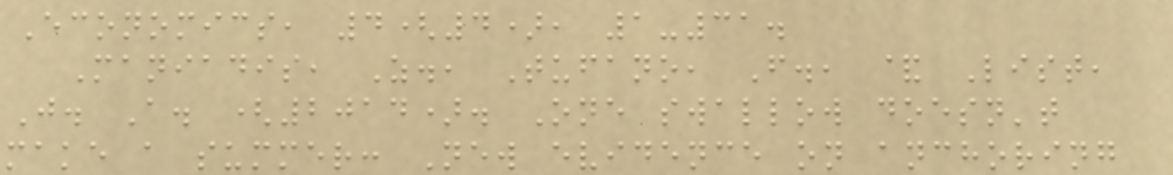Economics, 4(4), 1-31.
Maniadis, Z., Tufano, F., & List,
J. A. (2014). One swallow doesn't
make a summer: New evidence on anchoring
